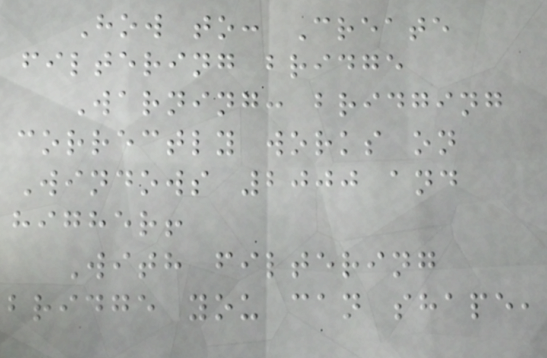How to: Create
filtering bridge
Warning: bridging
correctly works on
Windows 2000 and
higher!
With filtering
bridge you can shape,
